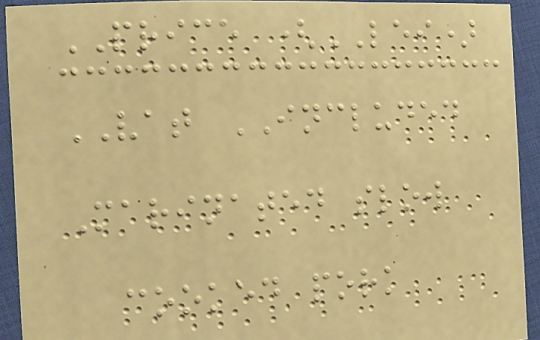PRICE (LEI)
VAT INCLUDED
Marinated slow
cooked pork
